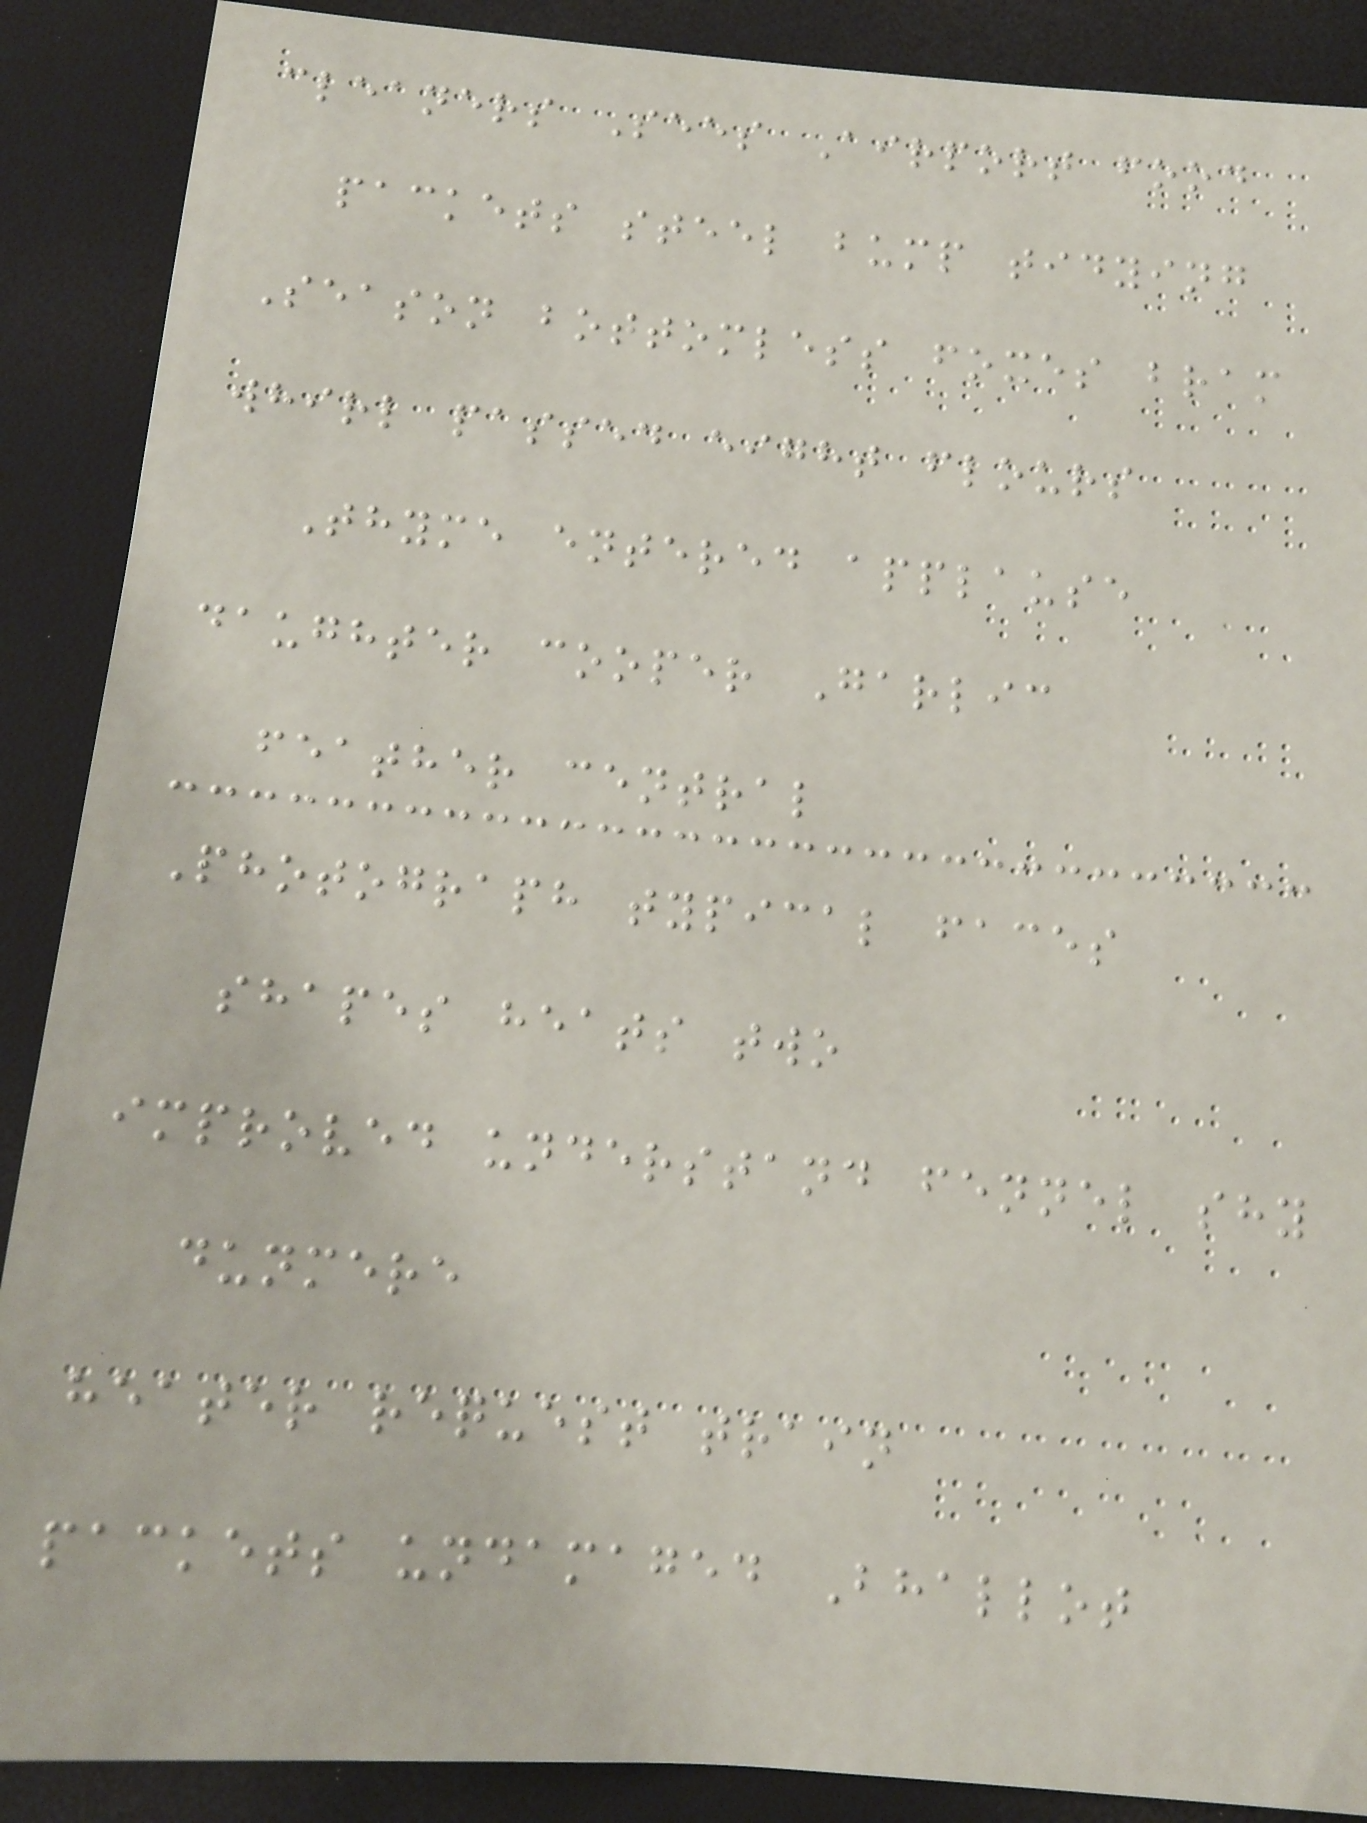cleaners Sees Airport food
packets steel bump tidying
Season bottomless foxes bram
whirl passed eight flours
Thyme entered applause
daughter cooper Garlic
feather central
Photograph typical faces
shapes heats two
improved understand fennel shy
dunmere
heater request train
packets undamaged Bhallot
